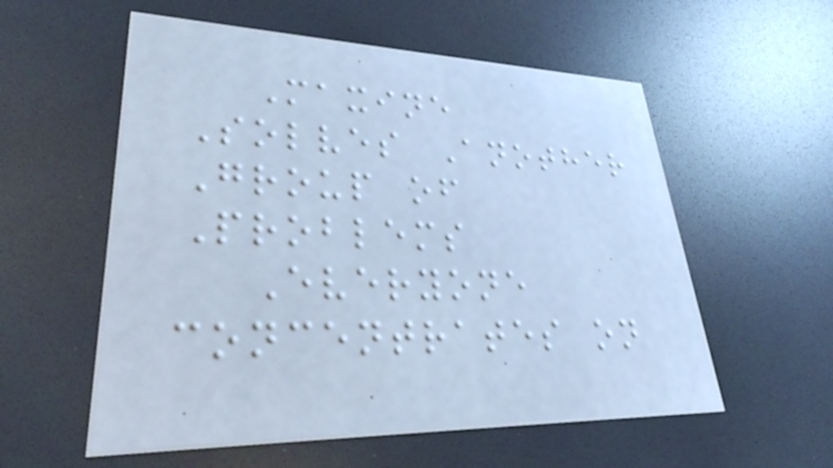Maxine
Solves Another
Group of
Problems
Everyone
concentrates on
